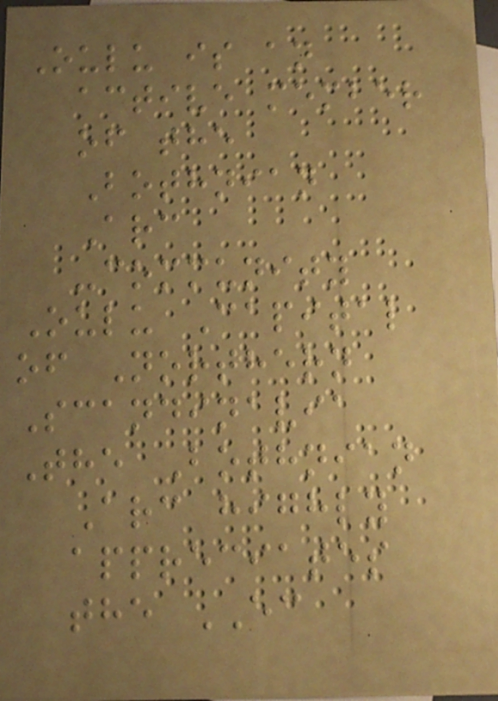Oulu is an
active member
of the
Bothnian
Arc
-community
Oulu Capital
of Northern
Scandinavia
The Bothnian
Arc highly
appreciates
the EC
